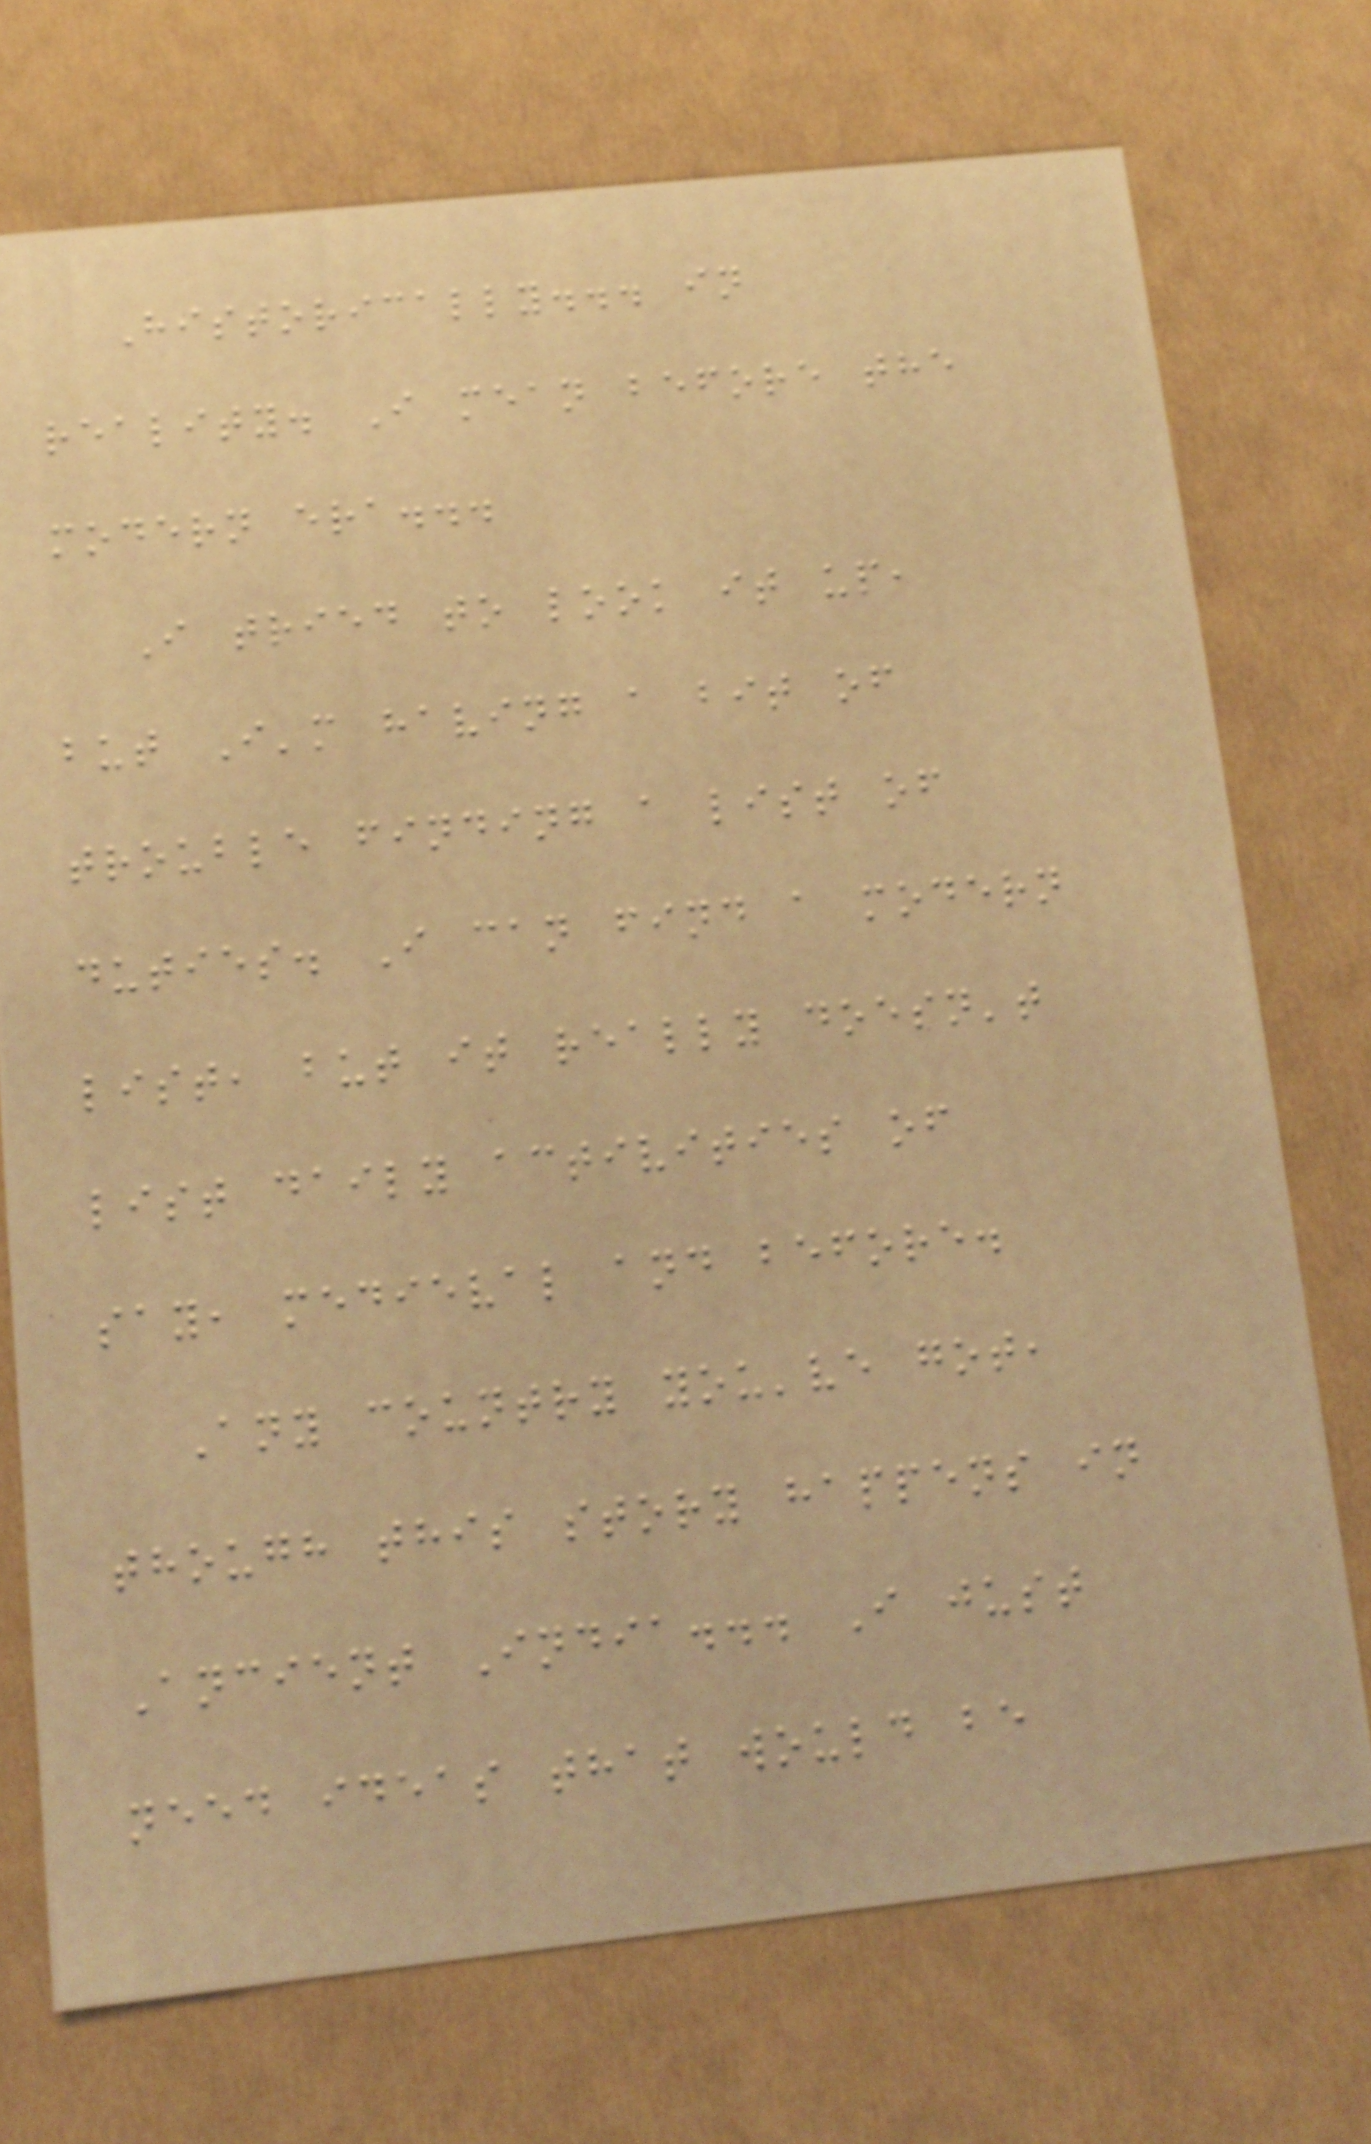Historically... in
reality. I mean before the
modern era...
I tried to look it up,
but I'm having a bit of
trouble finding a list of
duties. I can find a modern
list, but it really doesn't
list daily activities of
say, medieval and before.
Any country you've got,
though this story happens in
Ancient India... I just
need ideas that would be
